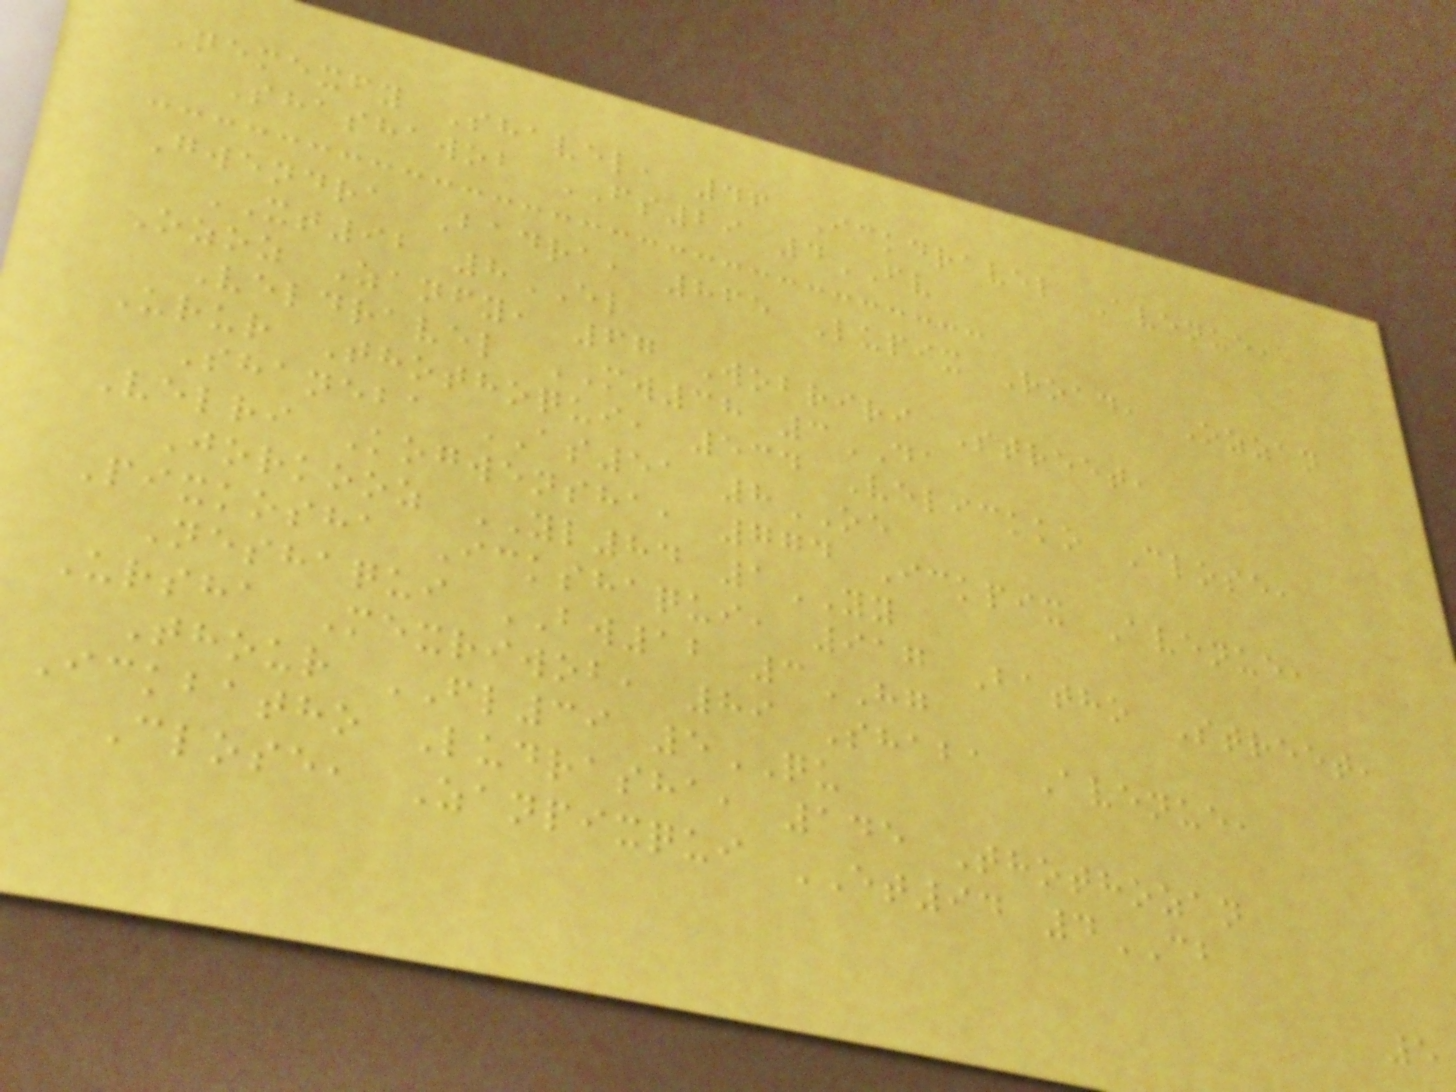Nemexfy Shavel, 46 Ickdravel Avenue,
Shashawob FS29 4FV
Gwendra Badra, 865 Lupix Road, Ozzan
XT92 8EL
Ozoz Zanfy, 67 Wobriri Street,
Veldravel MW38 3DA
Urur Thothoqui, 534 Velickko Close,
Shaneba AS51 8OE
Velri Kogwensha, 774 Ickpix Avenue,
Jorkooz YL84 1YY
Pixkosha Ickshaqui, 917 Batho Street,
Neshaqui BW12 3HG
Ursha Mexriwob, 89 Shaba Avenue,
Thour FL39 5QU
Ickbatho Ludrasha, 145 Thothozan
Close, Zanpixqui ET94 4CB
5
